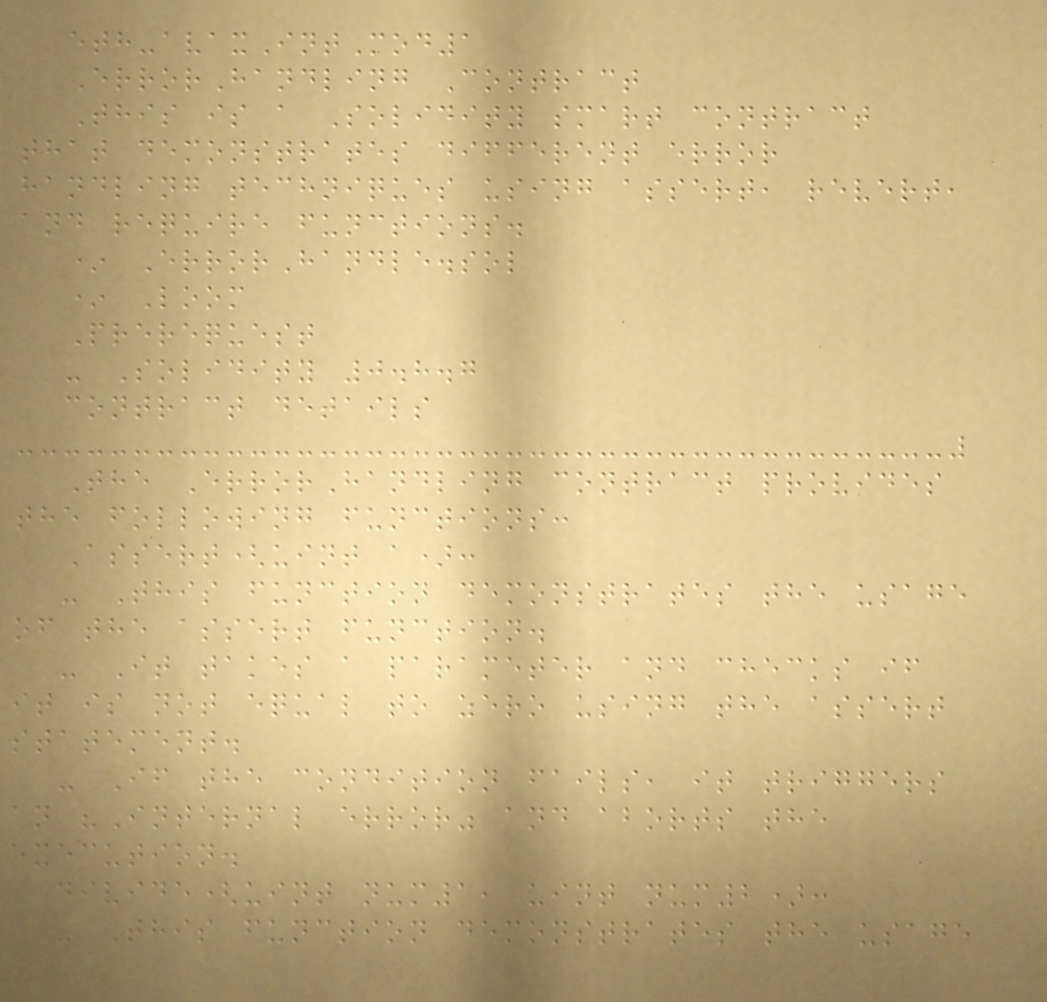eth-avaxIntMod1
ErrorHandling Contract
This is a Solidity smart contract
that demonstrates different error
handling techniques using assert, revert,
and require functions.
* ErrorHandle.sol
* Loom
Prerequest
- Solidity 0.8.7
contract details
The ErrorHandling contract provides
the following functions:
Assert(uint a):
- This function demonstrates the usage
of the assert function.
- It takes a parameter and checks if
it is not equal to zero using the assert
statement.
- If the condition fails, it triggers
an "Internal error" and aborts the
execution.
divide(uint num1, uint num2):
- This function demonstrates the usage
